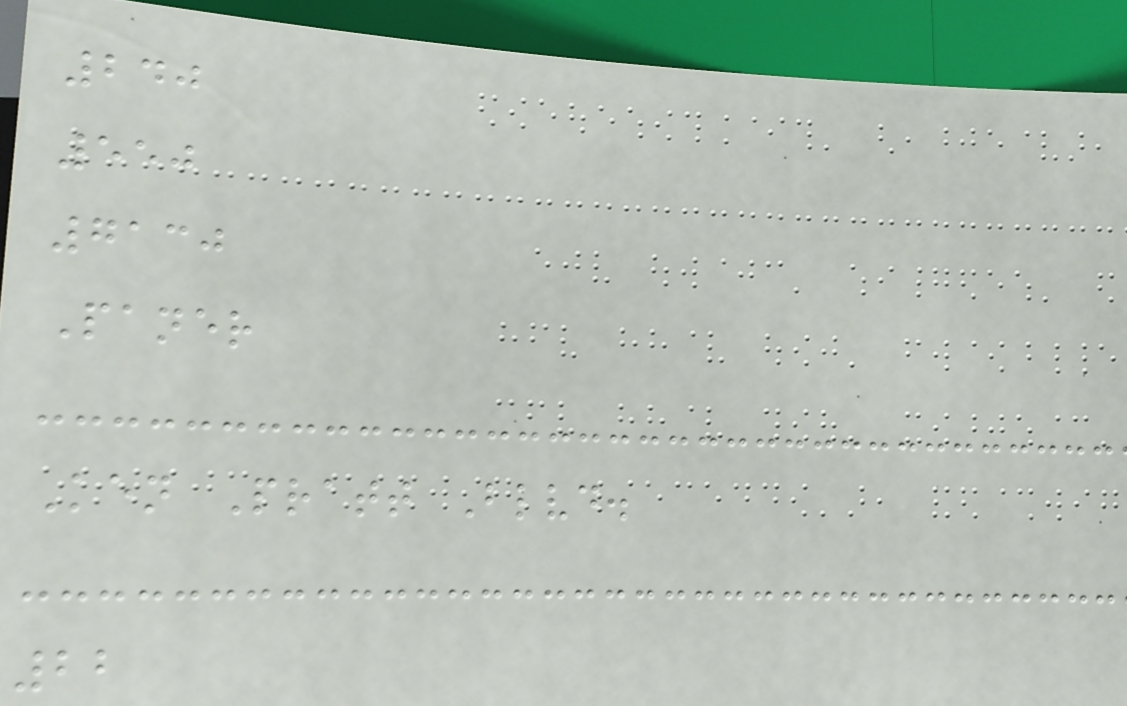240
550
7130
Paner
Ken Pratt Blvd.
22
